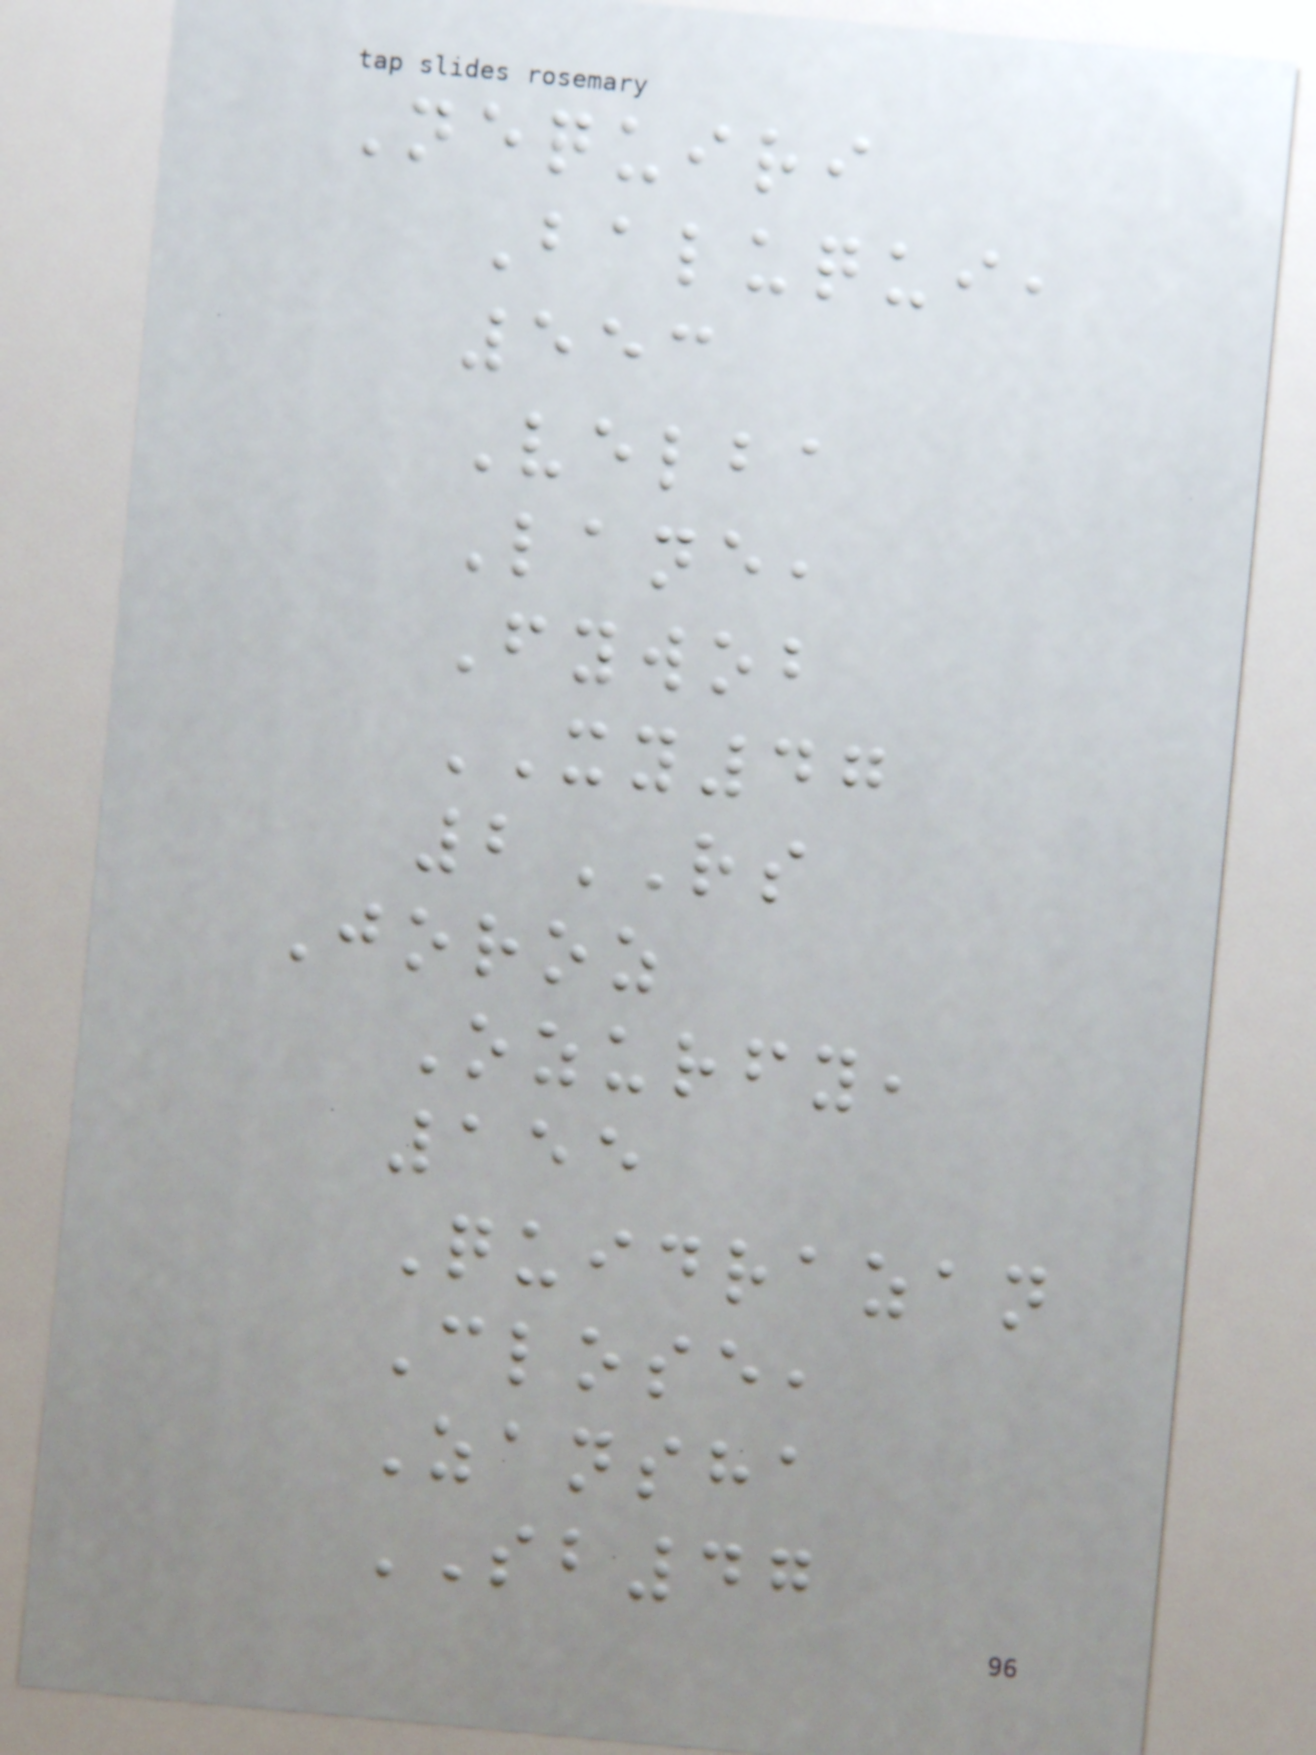Nequiri
Baluqui,
553
Velba
Lane,
Fywob
XY47
2RS
Joroz
Ozurfy,
155
Quidrazan
Close,
Zansha
SB47
